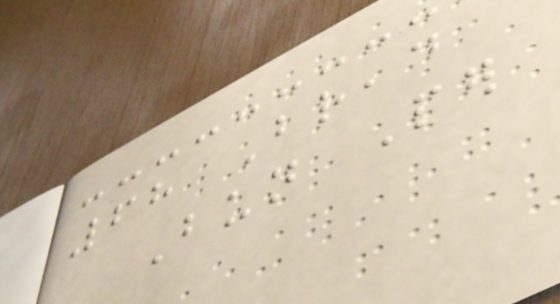68 Bread
Bun Per
